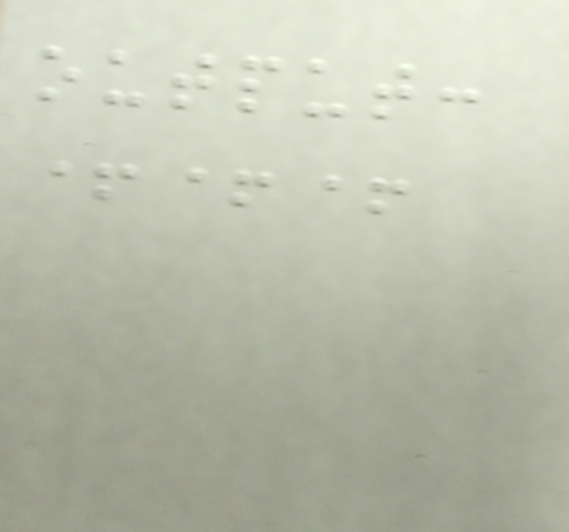output:
+++
